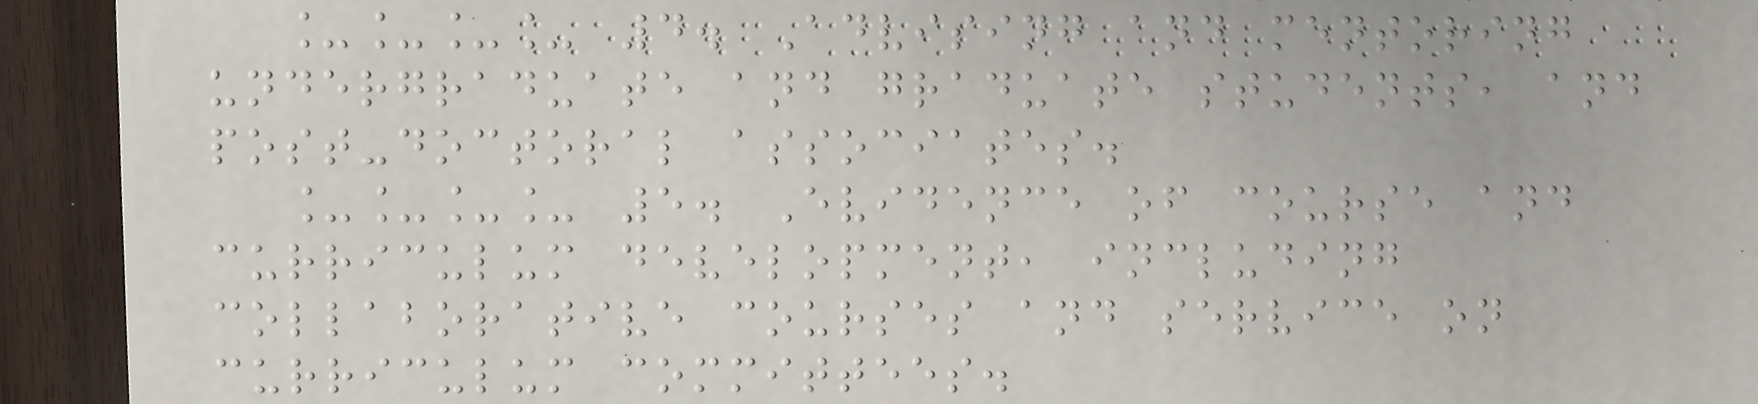____ 4. Advising and mentoring
undergraduate and graduate students, and
post-doctoral associates.
____ 5. Evidence of course and
curriculum development, including
collaborative courses and service on
curriculum committees.
